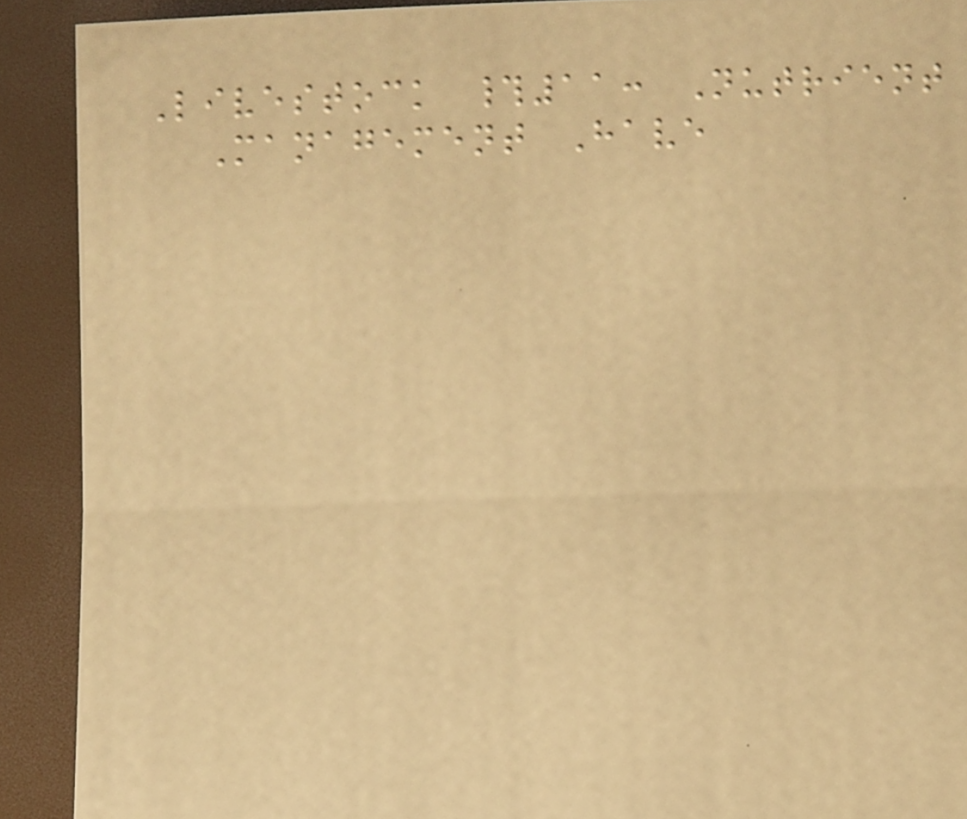Livestock #11: Nutrient
Management Have
